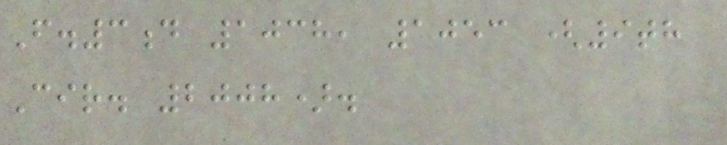F.3d 1038, 1053 (9th
Cir. 2008).
